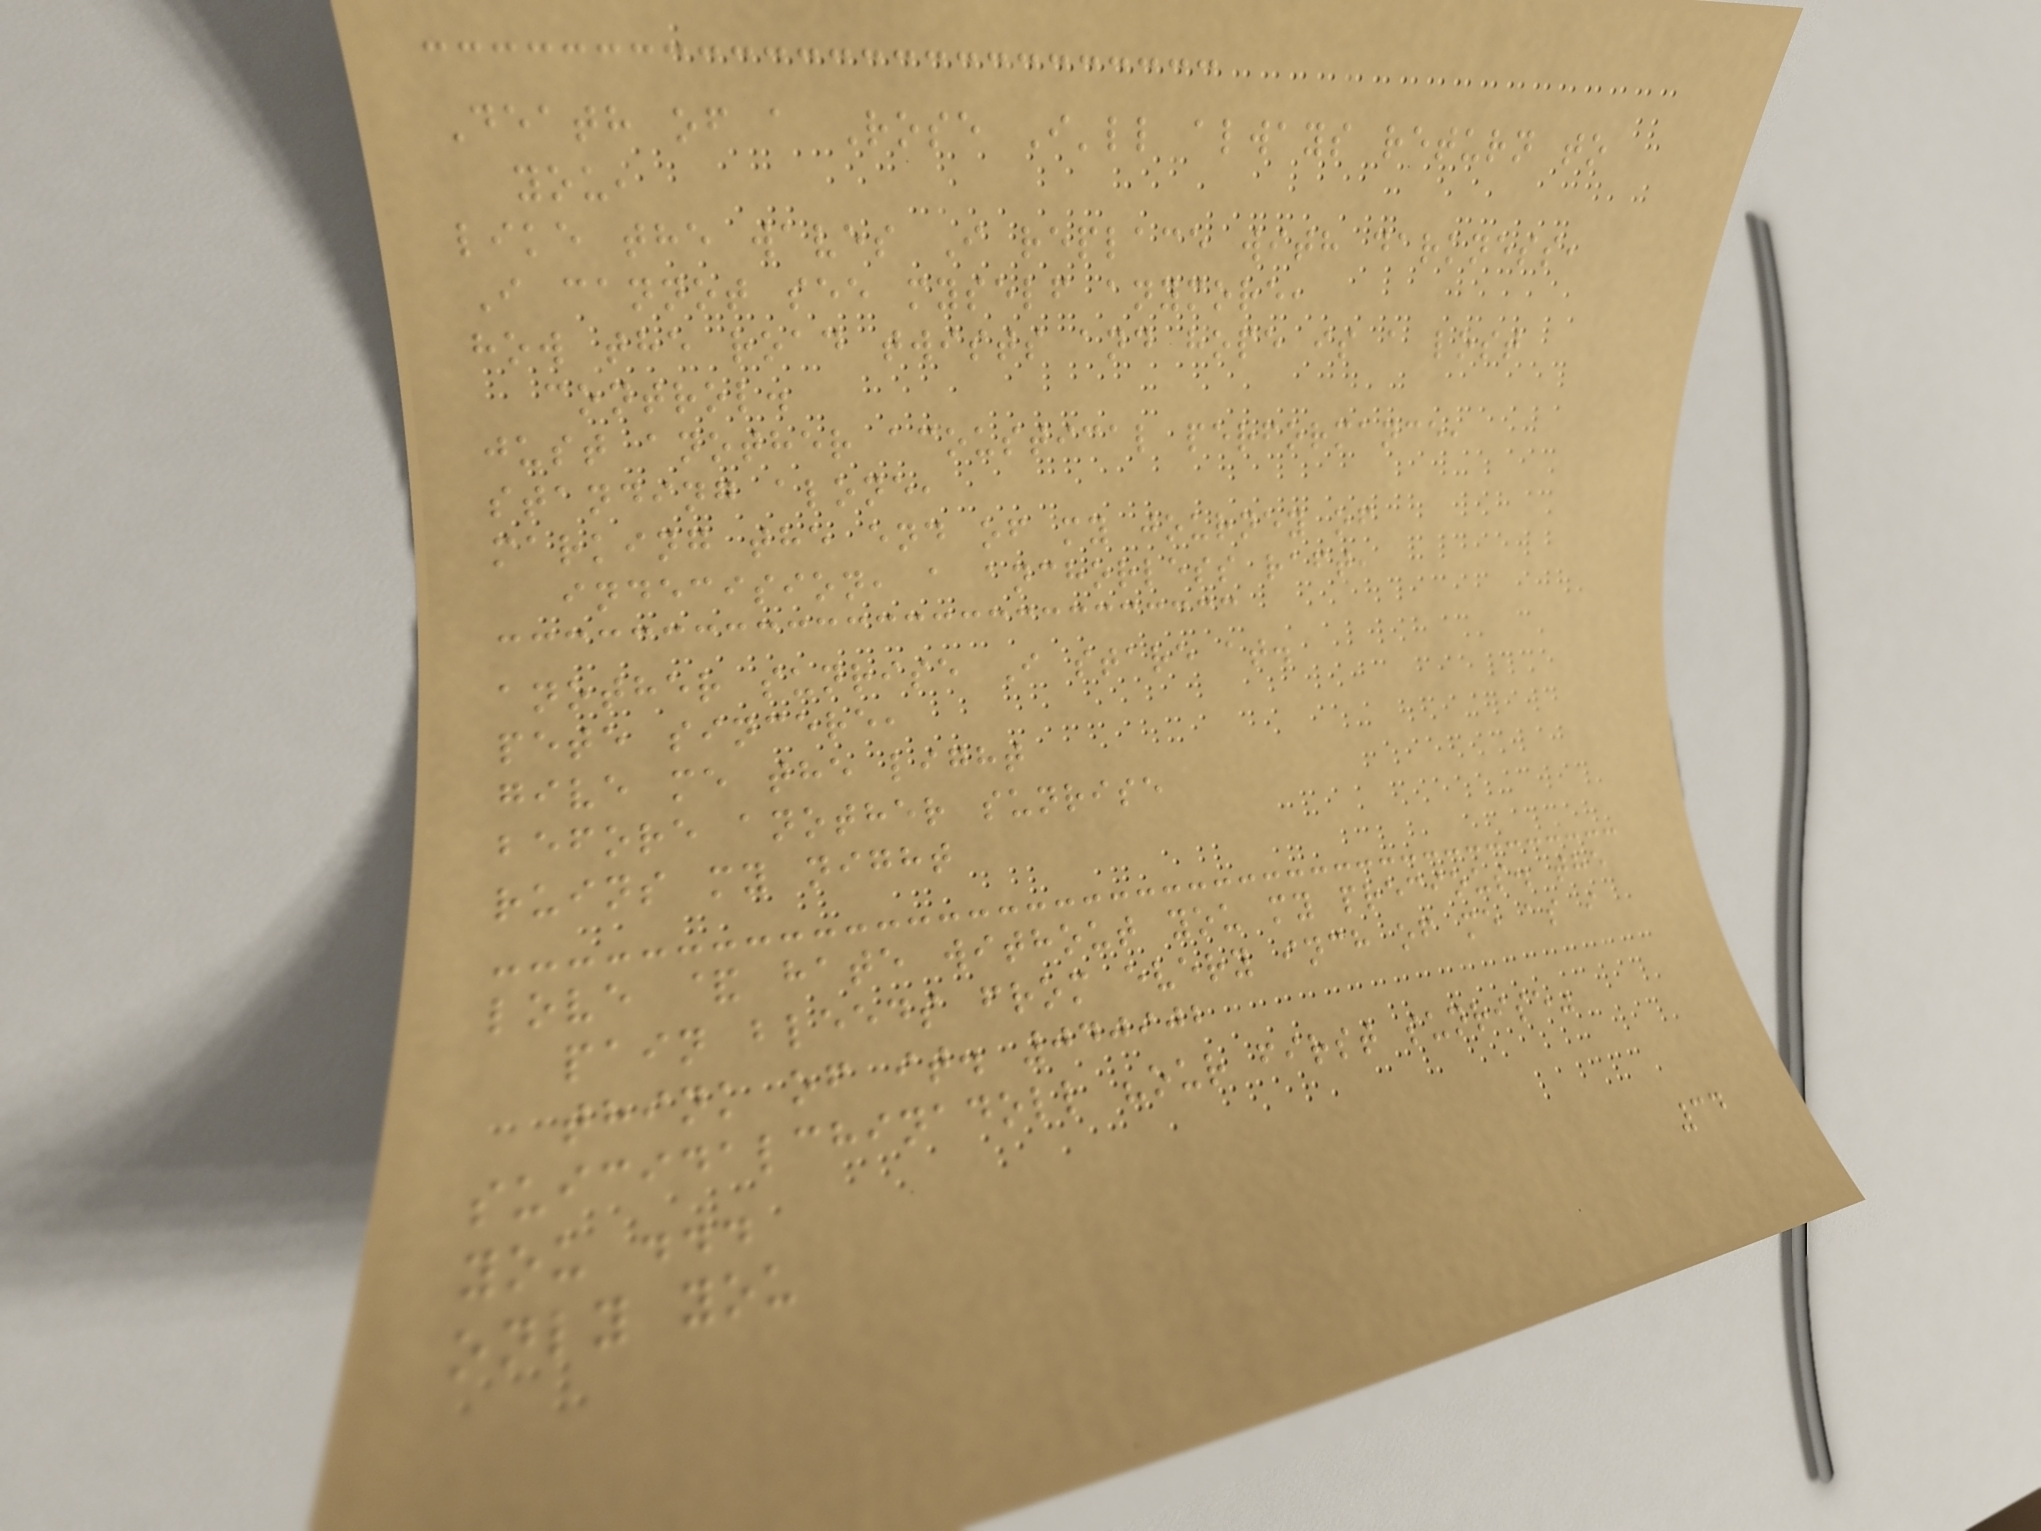Death of a Rose I'll always return to
you,
like the waves I replace with darkness,
I cannot see myself anymore,
how the road twists and hope is a lost
control.
just another acoustical performance,
standing alone,
marking the end of my journey of
indecision, a anchorless raft,
another sunrise I stare at.
pete sincere,
give me the light
before another sunrise
ruins my night
love & hate without you my precious. the
pain bleeds from every inch of me as i
think of it. 040902
suicidalchinadoll "our first sunrise"
you ...
only you
34
